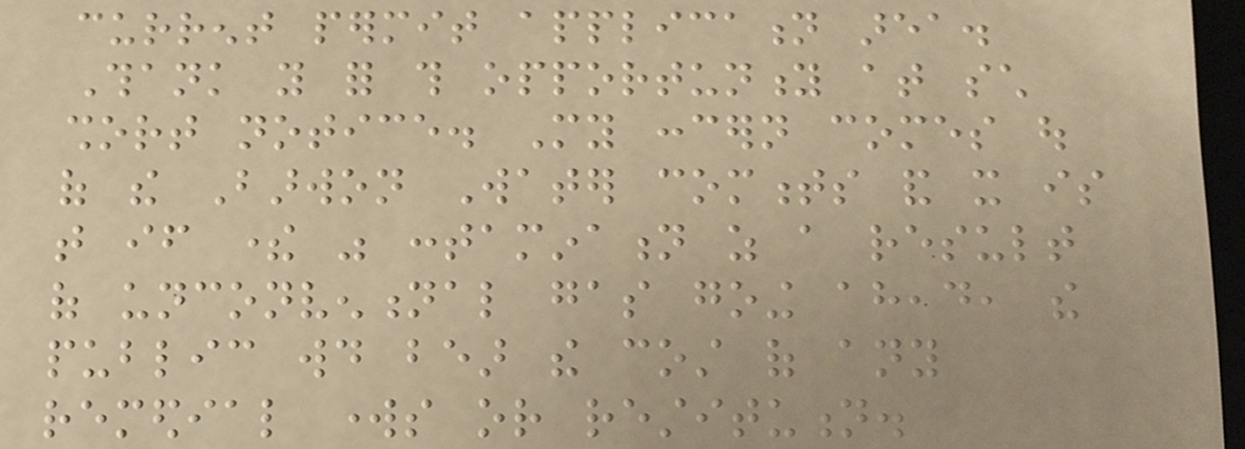current permit application area.
Thank you for this opportunity at such
short notice. My concern comes out
of the Barwon Water comments and it is
that if there was contamination as a result
of unconventional gas going ahead, the
public would bear the cost of any
remedial works or restitution.
